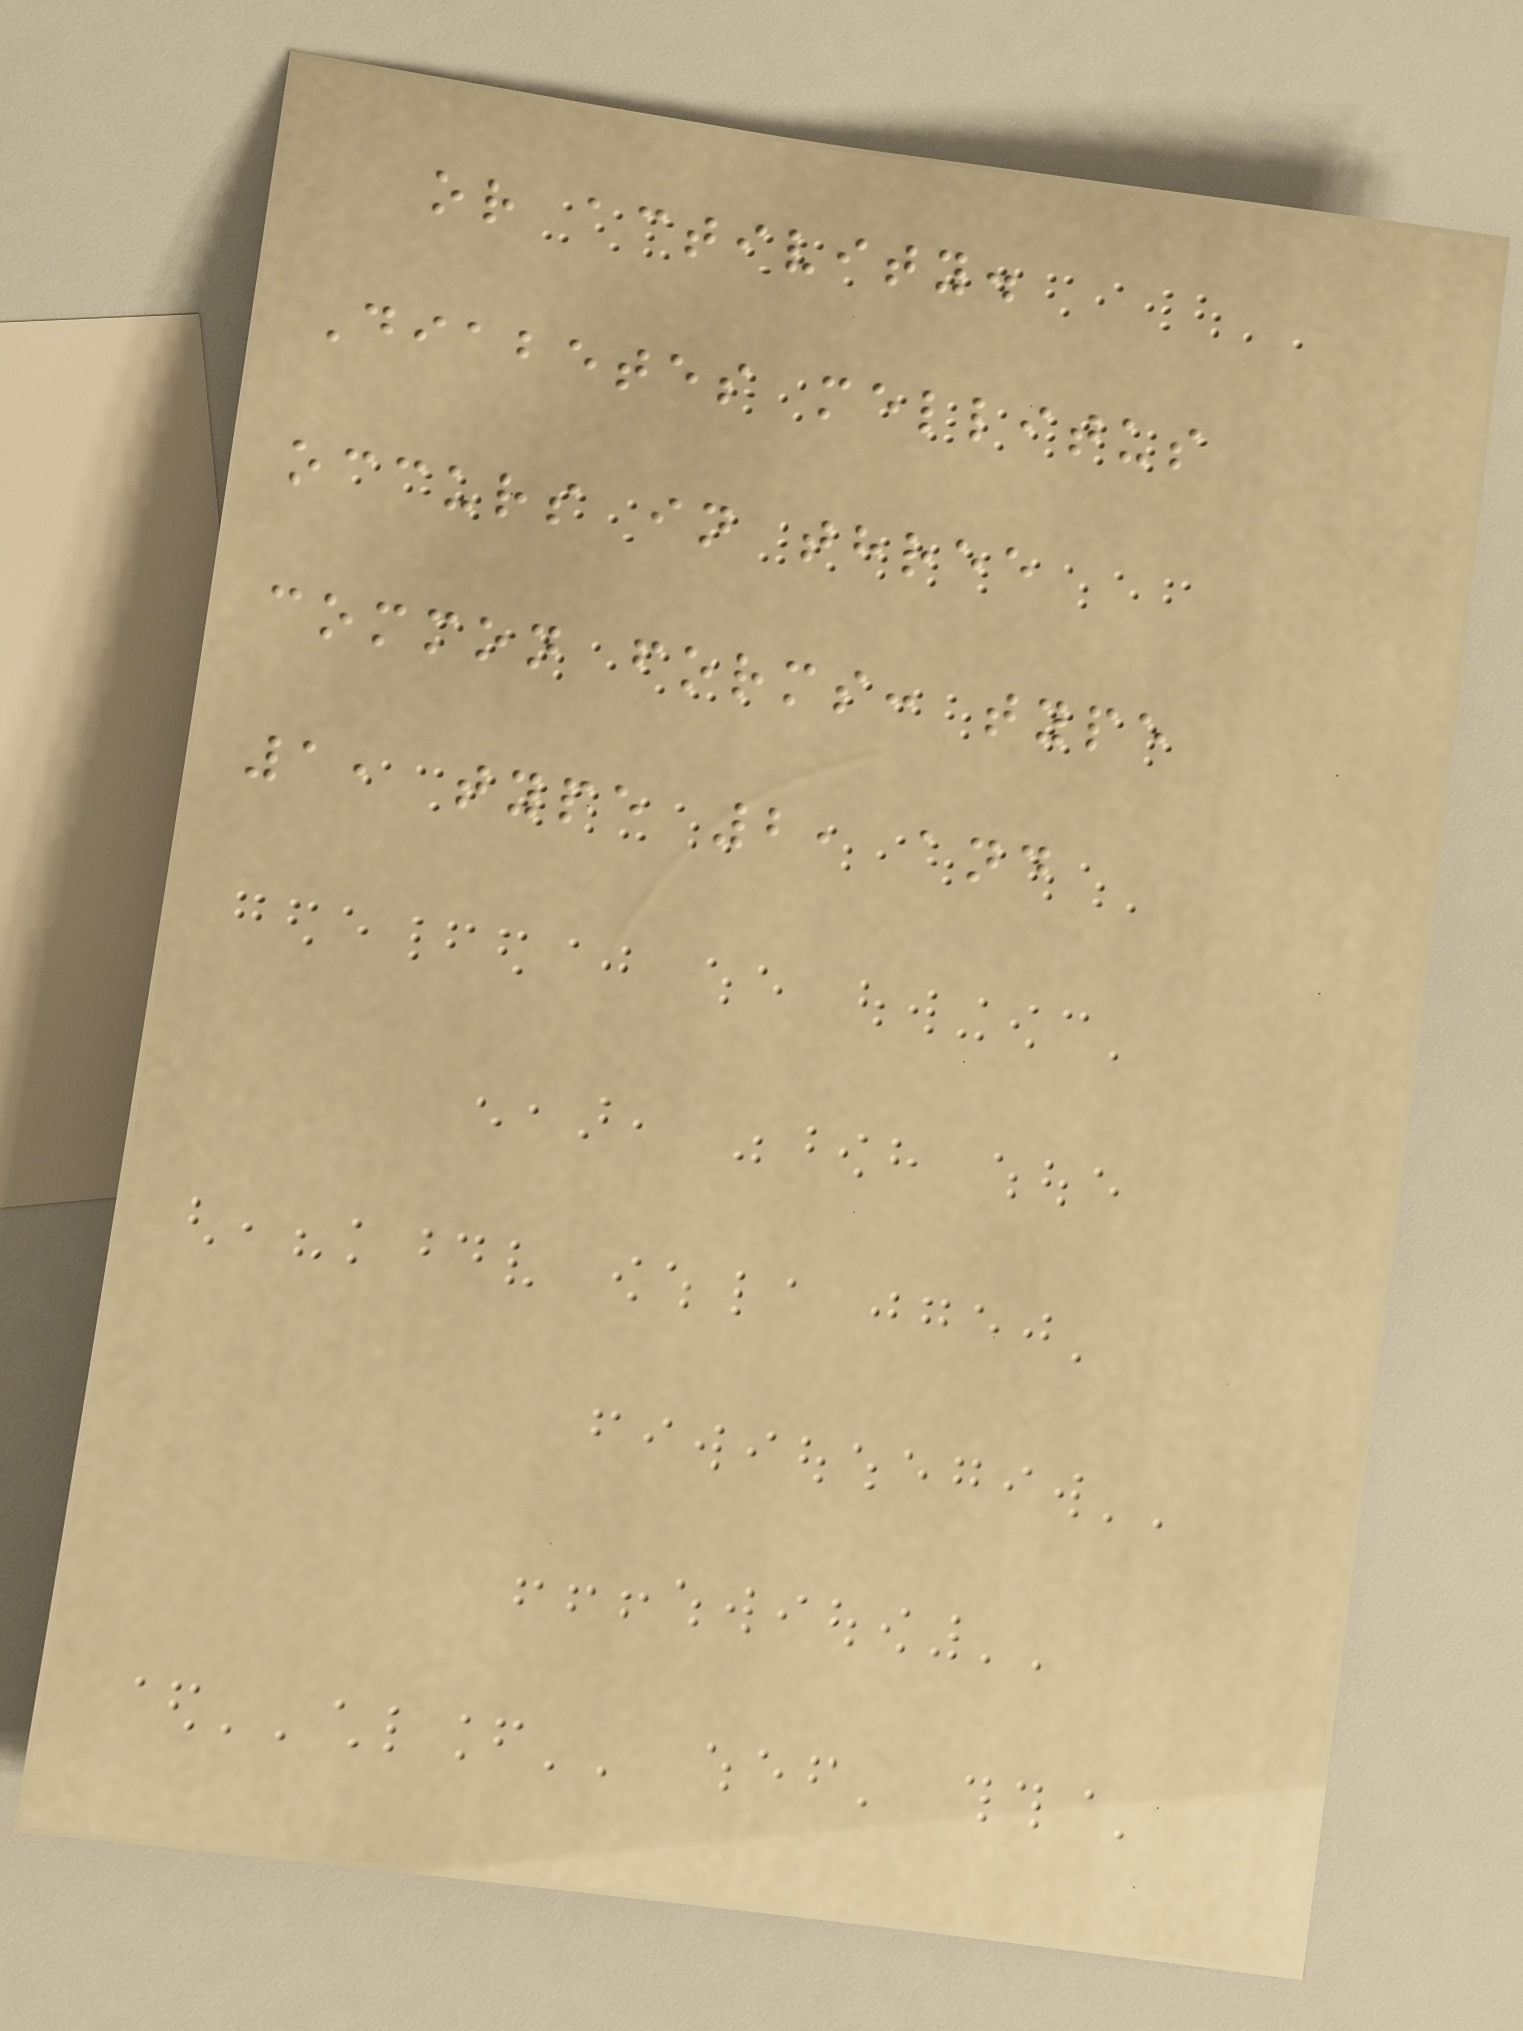or activity.
Diabetes mellitus
occurs in three
common forms: type
1, type 2, and
